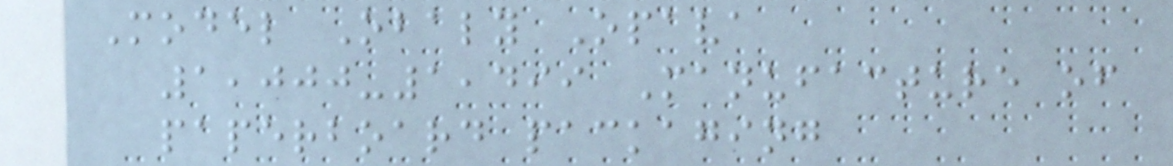Model Obaly Opava
1,000-1,499 Manufacture of
paperboard packaging
